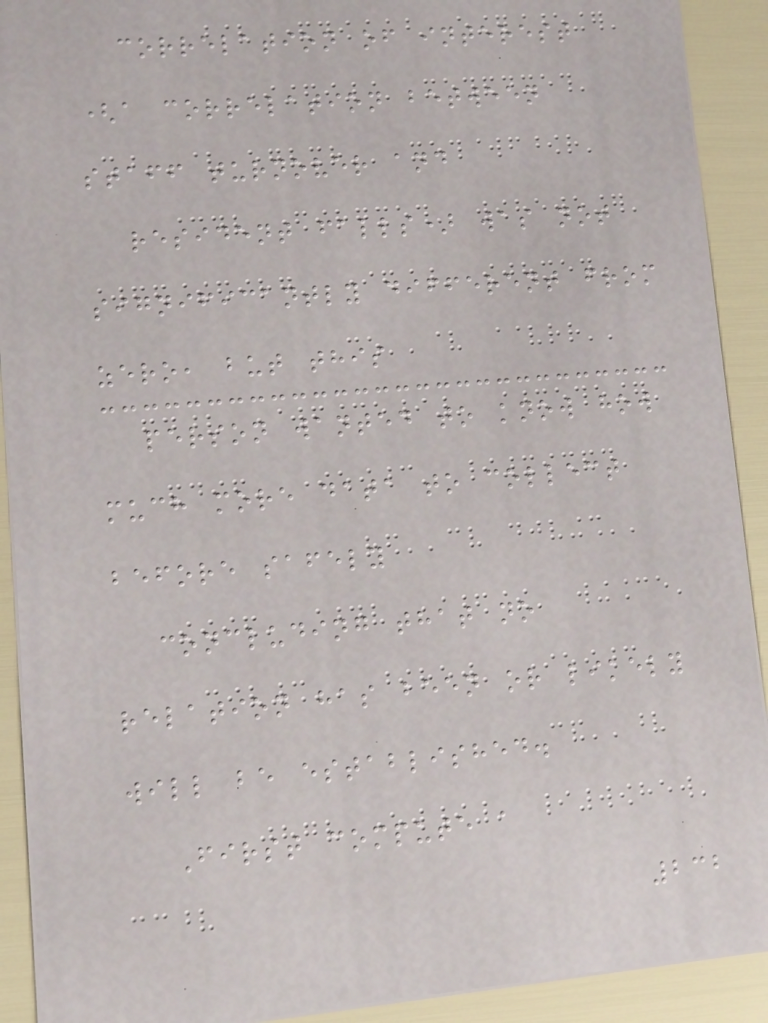correlation of interest
(a correlation between
staff turnover and
resident falls) was not
significantly different from
zero, but this
person wanted to know how
much more data to collect
before safely
concluding that no
relation has been or likely
will be established.
First compute a
232
